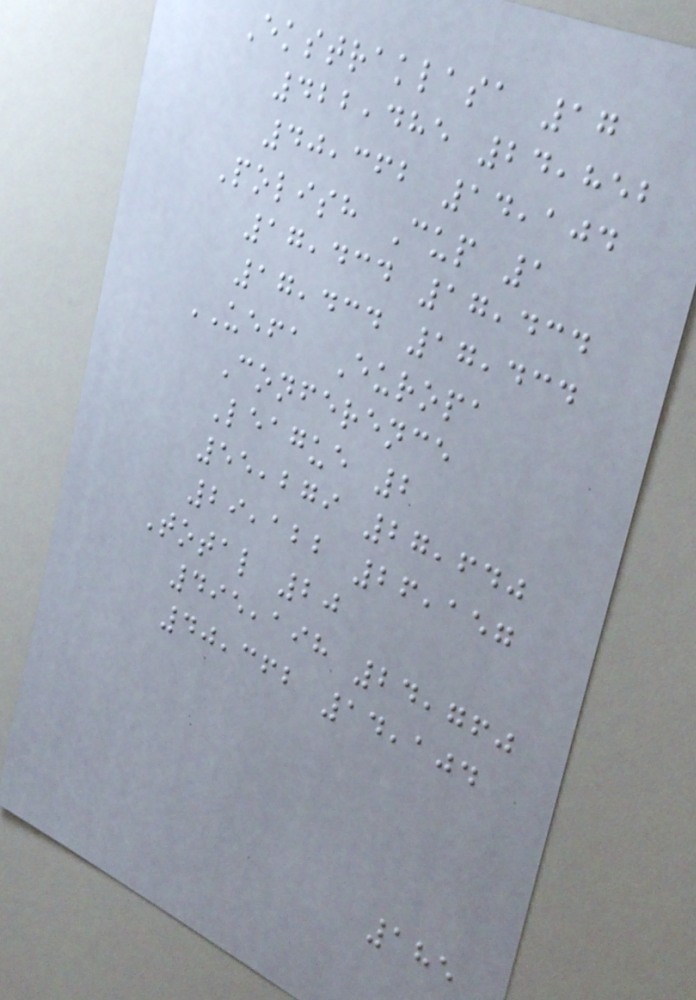Ekstraklasa 17
422,485 24,852
40,362 14,104
Polish Cup 1
17,434 17,434
17,434 17,434
UEFA Europa
Conference
League 2
55,279 27,640
29,122 26,157
Total 20
495,198 24,760
40,362 14,104
185
